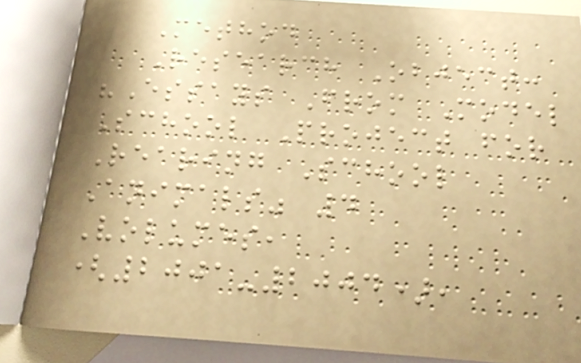Method
Research Object:
"Essays From Model
School Project for
Rearing School
Animals" 4
Volumes,
(2001-2004),
